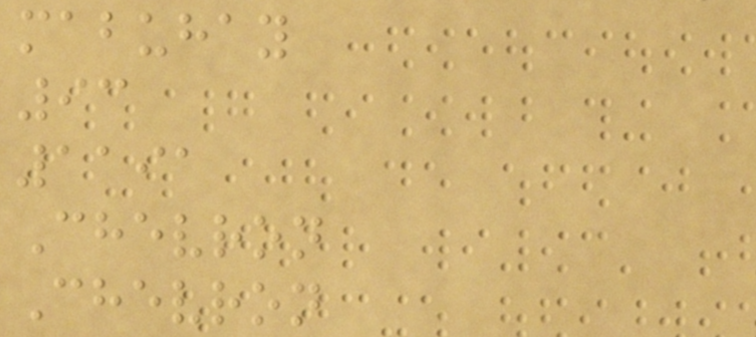mabuhay
93
1191
Chevron
Chevron
